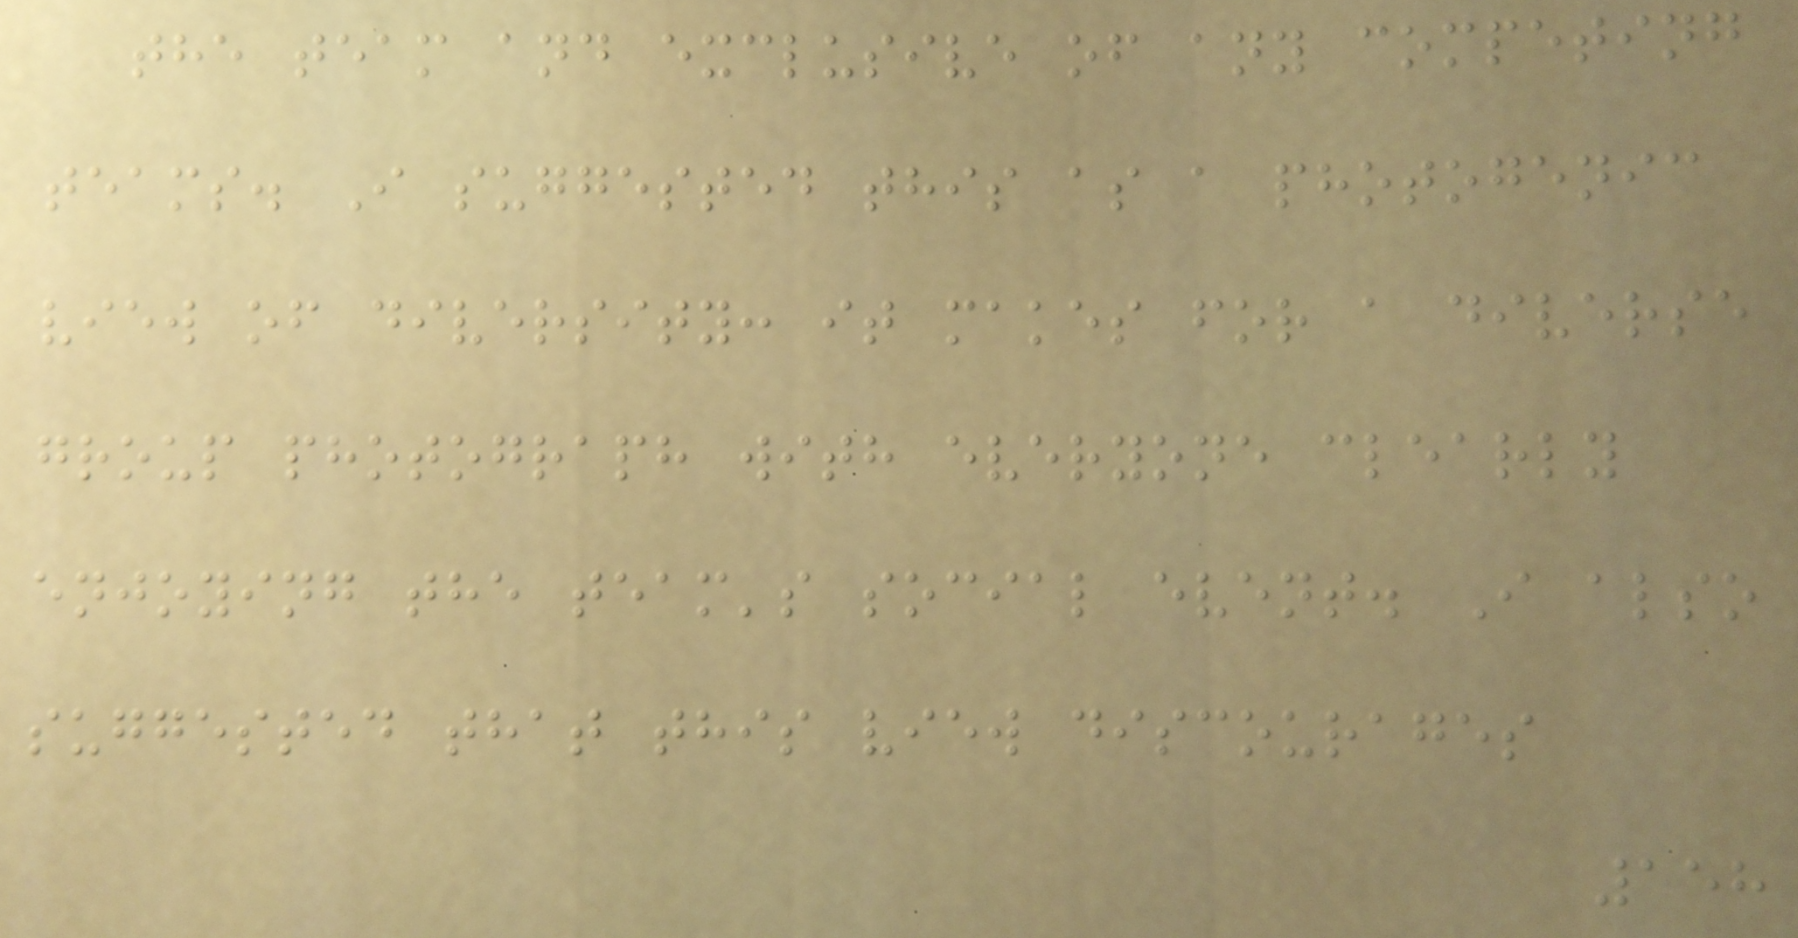the team and exclusive of any competing
teams. I suggested this as a photogenic
view of diversity: it makes for a diverse
group photograph with everyone clearly
enjoying the team's social event. I also
suggested that this view discourages
158
